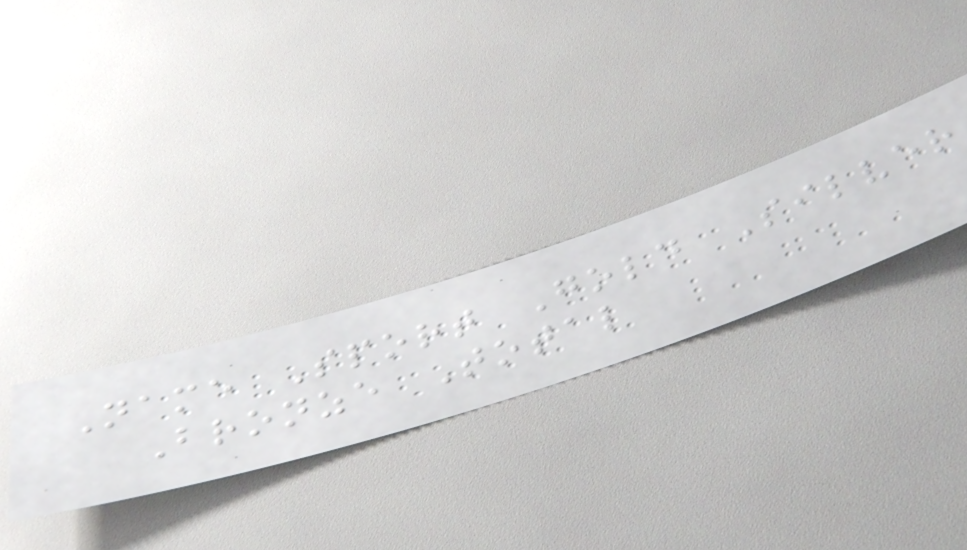Name Sport Gold Silver
Bronze Total
